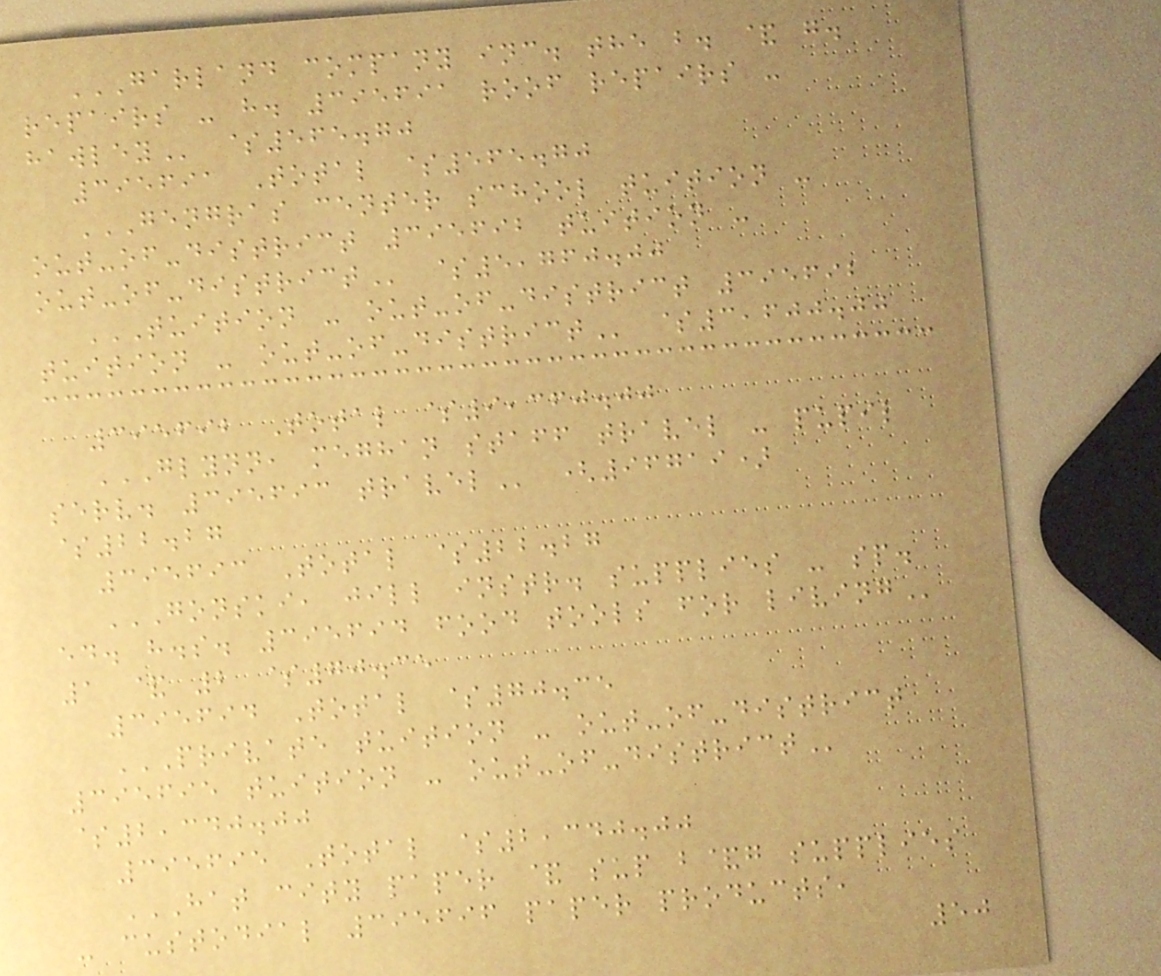GARLAND COMPANY INC. THE B. & G.
REPAIRS - H. 395691 ROOF REPAIRS -
HAWLEY $565.70
395691 Total $565.70
GENGRAS CENTER SCHOOL TUITION -
OUT-OF-DISTRICT 395692 TUITION -
OUT-OF-DISTRICT $5,760.00
TUITION - OUT-OF-DISTRICT 395692
TUITION - OUT-OF-DISTRICT $3,600.00
395692 Total $9,360.00
GLYNN, MEGHAN STAFF TRAVEL - PUPIL
SERV. 395693 TRAVEL (96719)
$22.27
395693 Total $22.27
GONSKI, JILL INSTR. SUPPLIES - SP.
ED. H.S. 395694 FOOD TOOLS FOR LIVING
1 & 2 $70.35
395694 Total $70.35
PRIVATE TUITION - OUT-OF-DISTRICT
395695 TUITION - OUT-OF-DISTRICT
$2,340.00
395695 Total $2,340.00
HAT CITY PAPER & SUP B&G SUPPLIES
- CUSTODIAL 395696 PAPER PRODUCTS,
50
